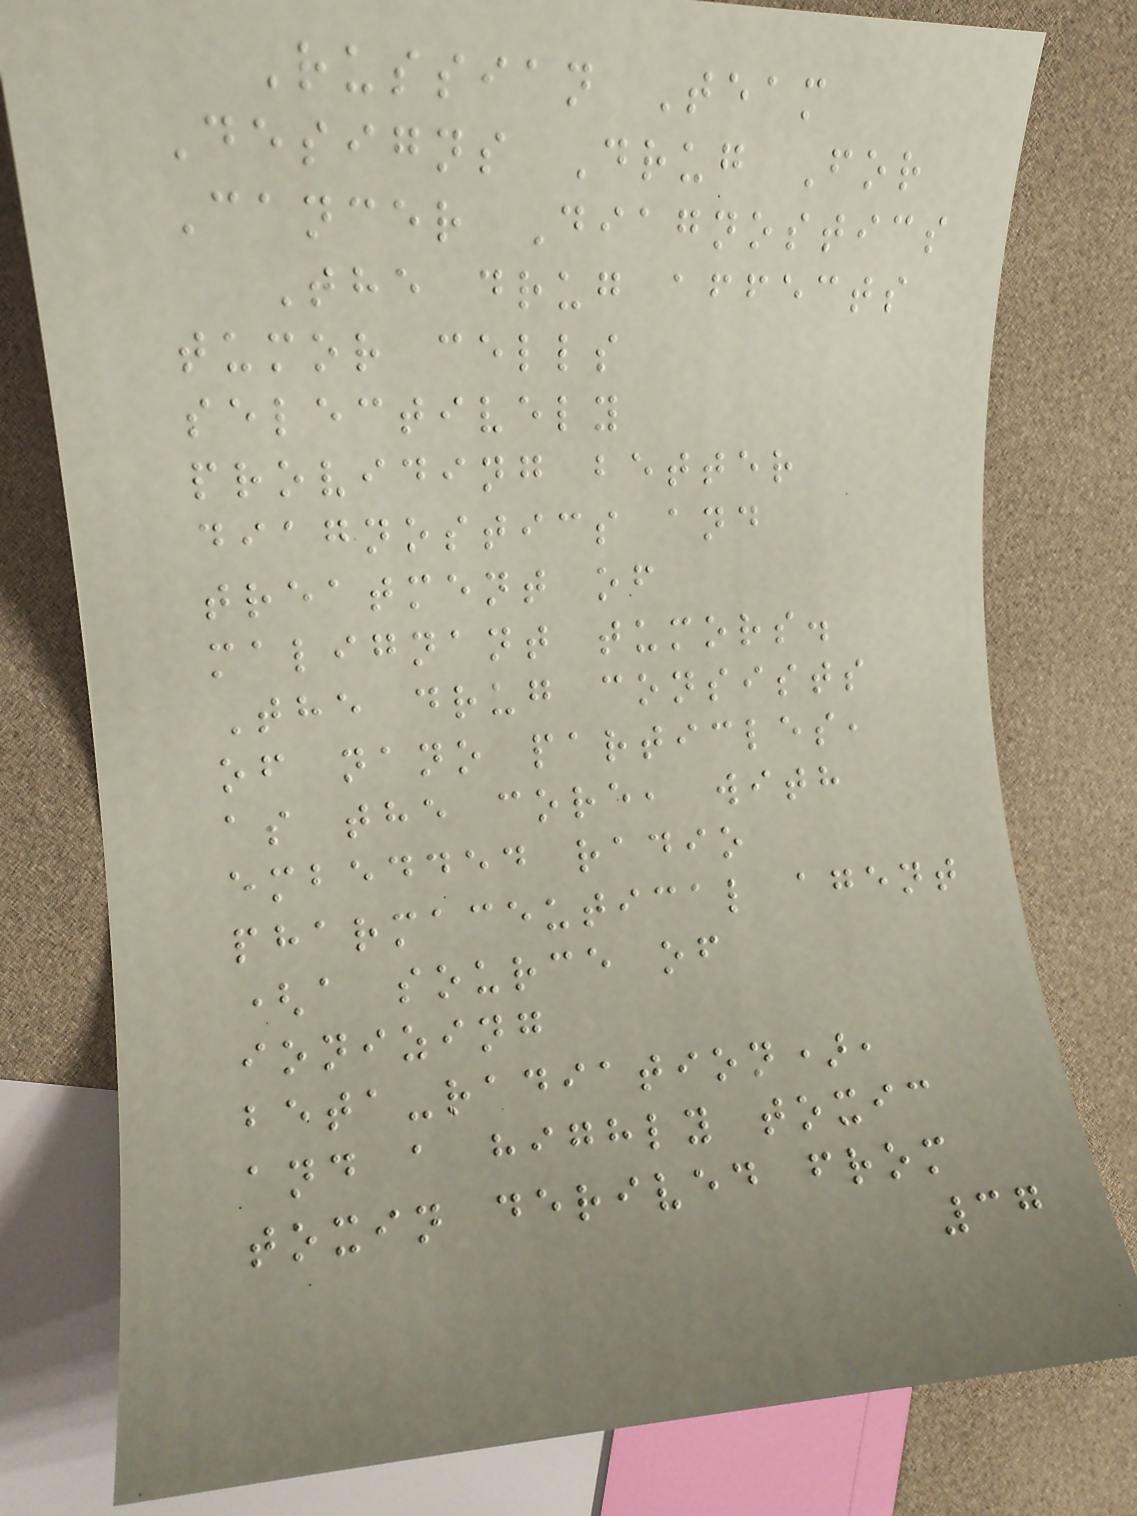Russian Team
Designs Drug For
Cancer Diagnostics
The drug affects
tumor cells
selectively
providing better
diagnostics and
treatment of
malignant tumors.
The drug consists
of nano particles,
as the core, with
embedded radio
pharmaceutical agent
(a source of
ionizing
beta-radiation),
and a highly toxic
toxin derived from
37
